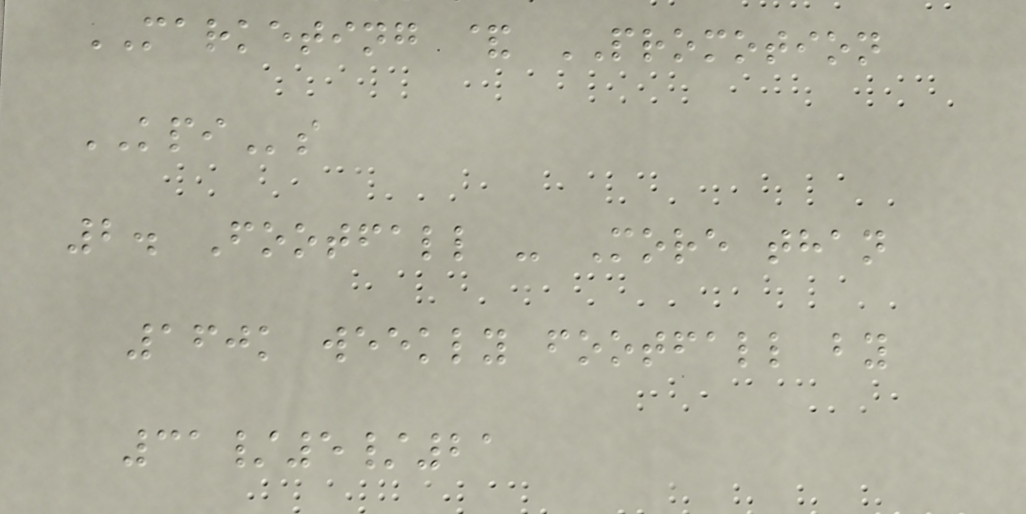MARKETING & PROMOTION
KPIs
2. Footfall - More than
160k weekly footfall by
31/5/21
